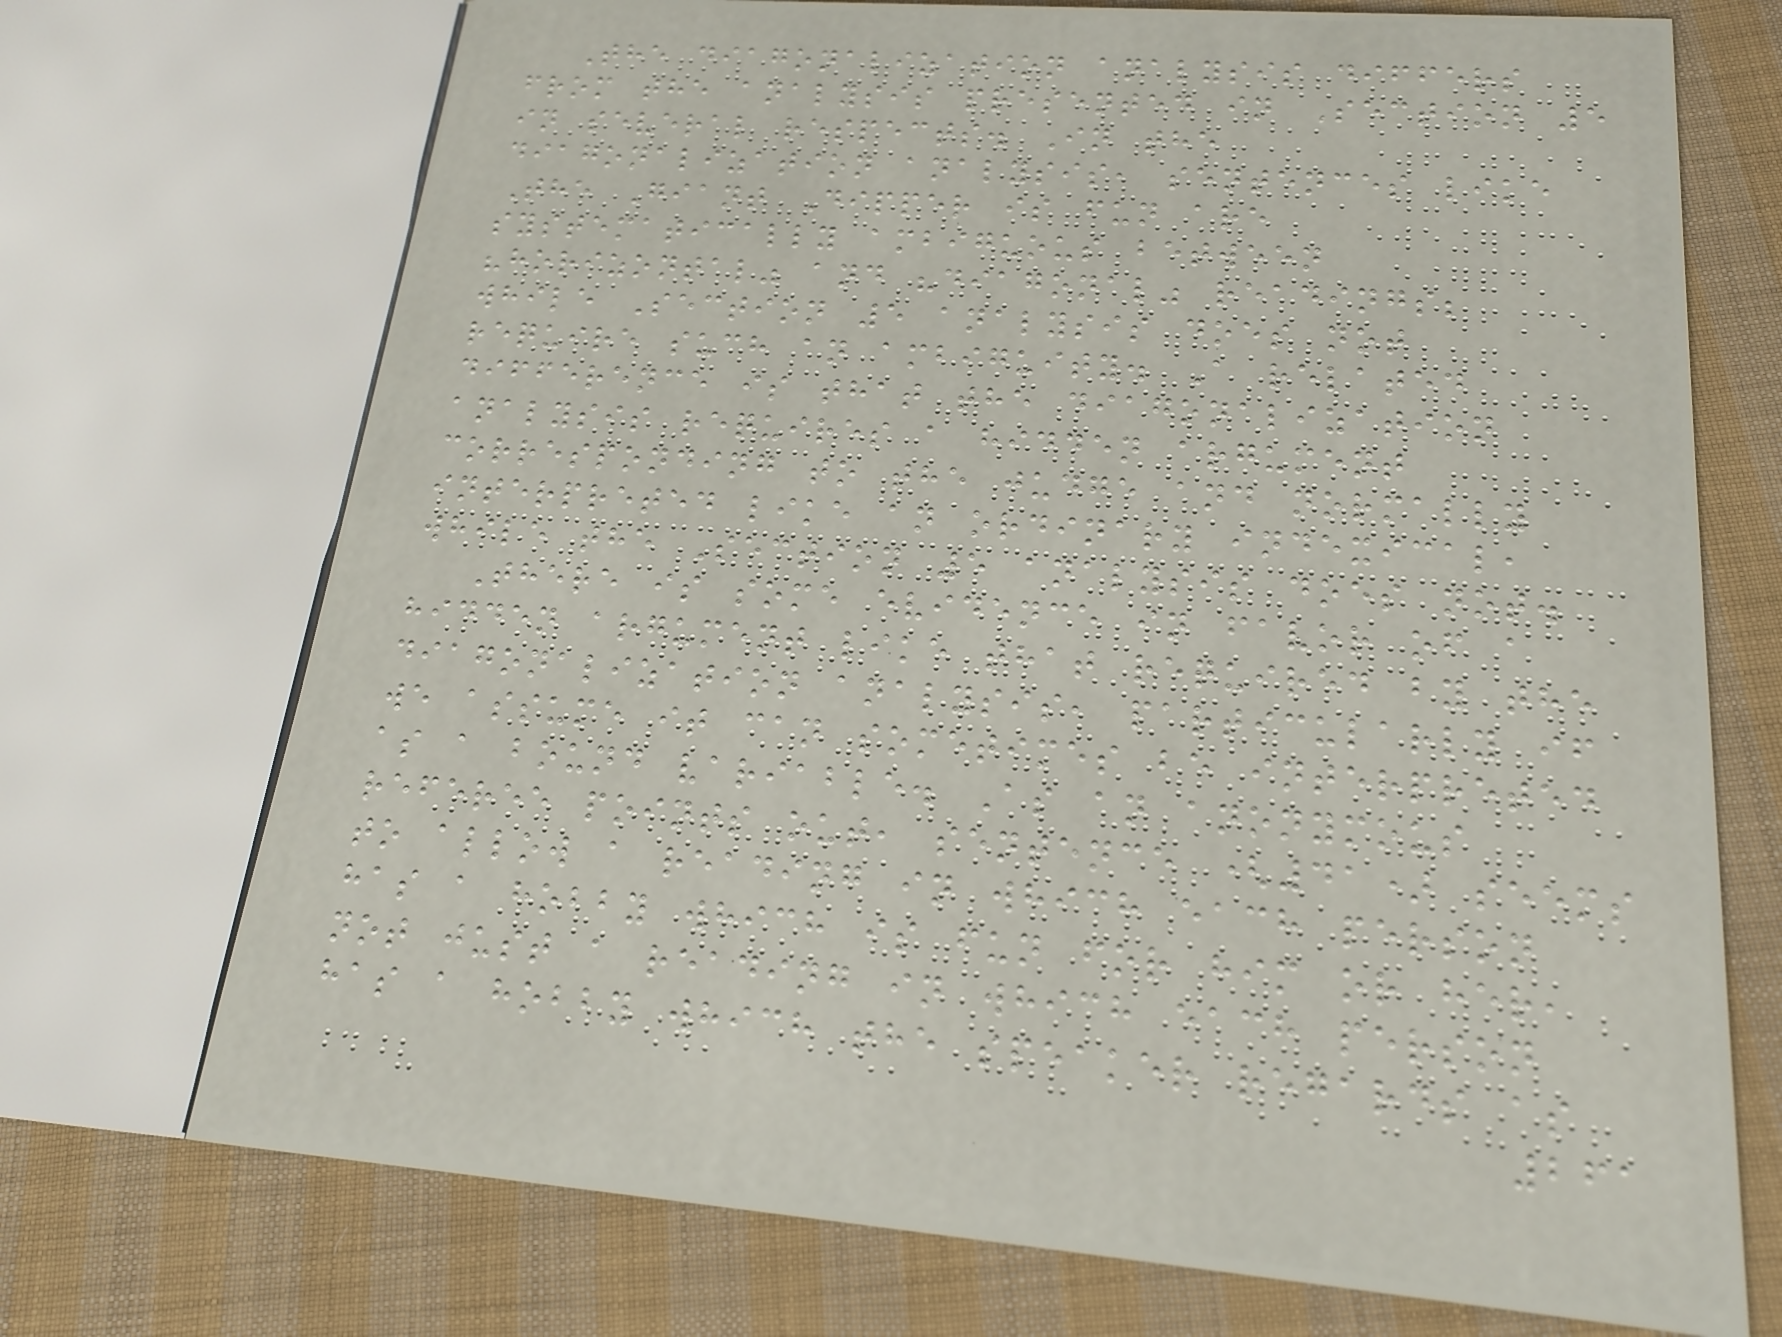The diagonalization analysis differs
from the analysis presented in Section 5
in several respects. In the
diagonalization analysis, sentences like
The Giant Dipper is fun are
systematically ambiguous between
"horizontal" and "diagonal" readings;
while Section 5 analysis does not
require such an ambiguity. A related
difference is that the diagonalization
analysis requires a hidden argument
corresponding to the judge and normally
interpreted like an ordinary indexical,
while the Section 5 analysis does not.
There is some evidence in favor of a
hidden argument like that required by the
diagonalization analysis, particularly if
we assume it can sometimes be interpreted
as a bound variable. As an anonymous
referee points out, sentence (41) seems
to allow a reading in which each person
has a hobby which is fun for him or her,
not just a reading in which each person
has a hobby which the speaker regards as
261
